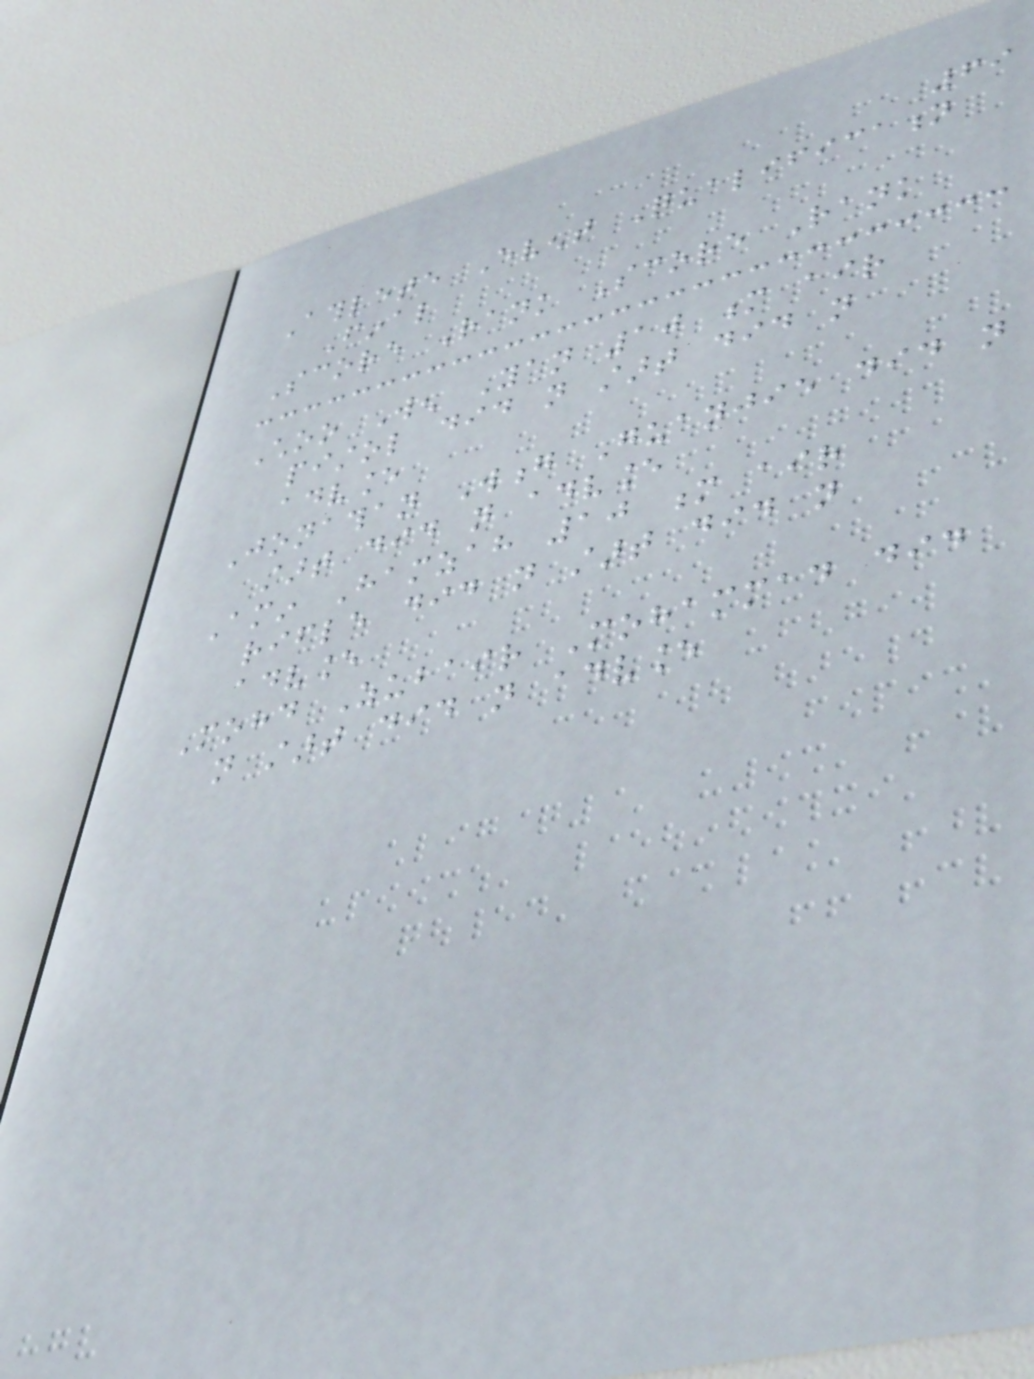69
Athlete Event Qualification
Final
Score Rank Score Rank
Choo Wen Yan 10 m air
pistol did not start did not
advance
Jonathan Wong Guanjie did not
start did not advance
Amin Hamzah 10 m air
rifle did not start did not
advance
Mohd Zubair Mohammad did
not start did not advance
